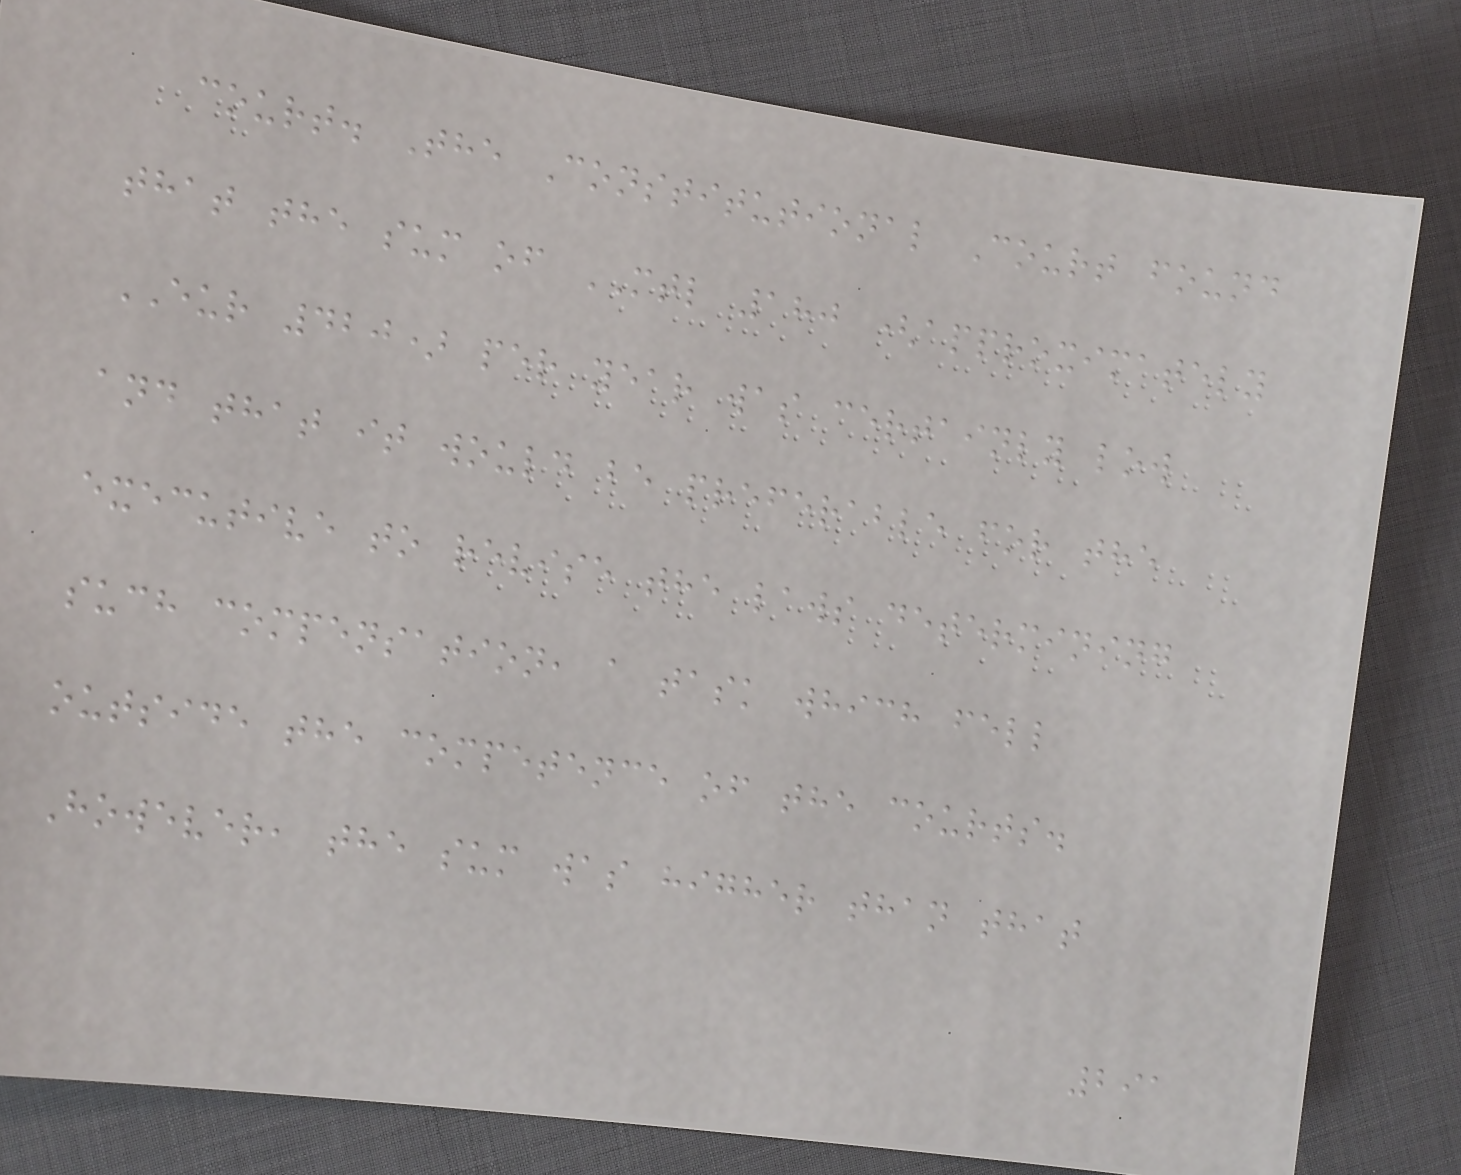court. The Constitutional Court found
that the sum of MTL 180 (approximately
EUR 420) per year was certainly low
and that it would be preferable for the
executive to revise the laws determining
such compensation, a task which fell
outside the competence of the courts.
However, the sum was higher than that
291
